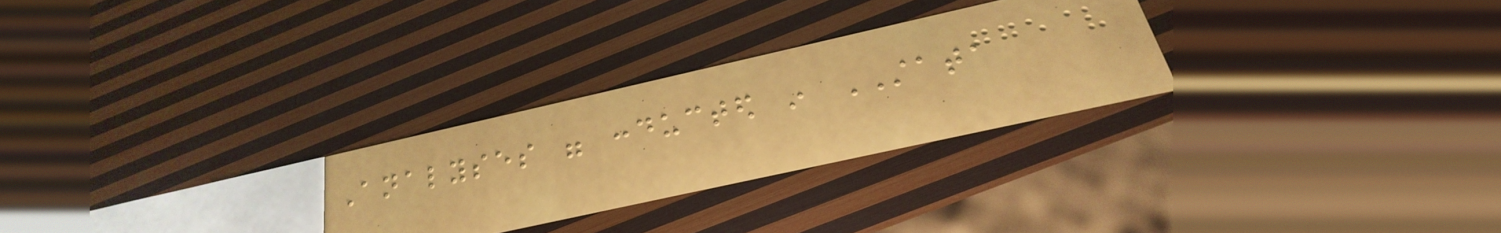Analyses were conducted in STATA
